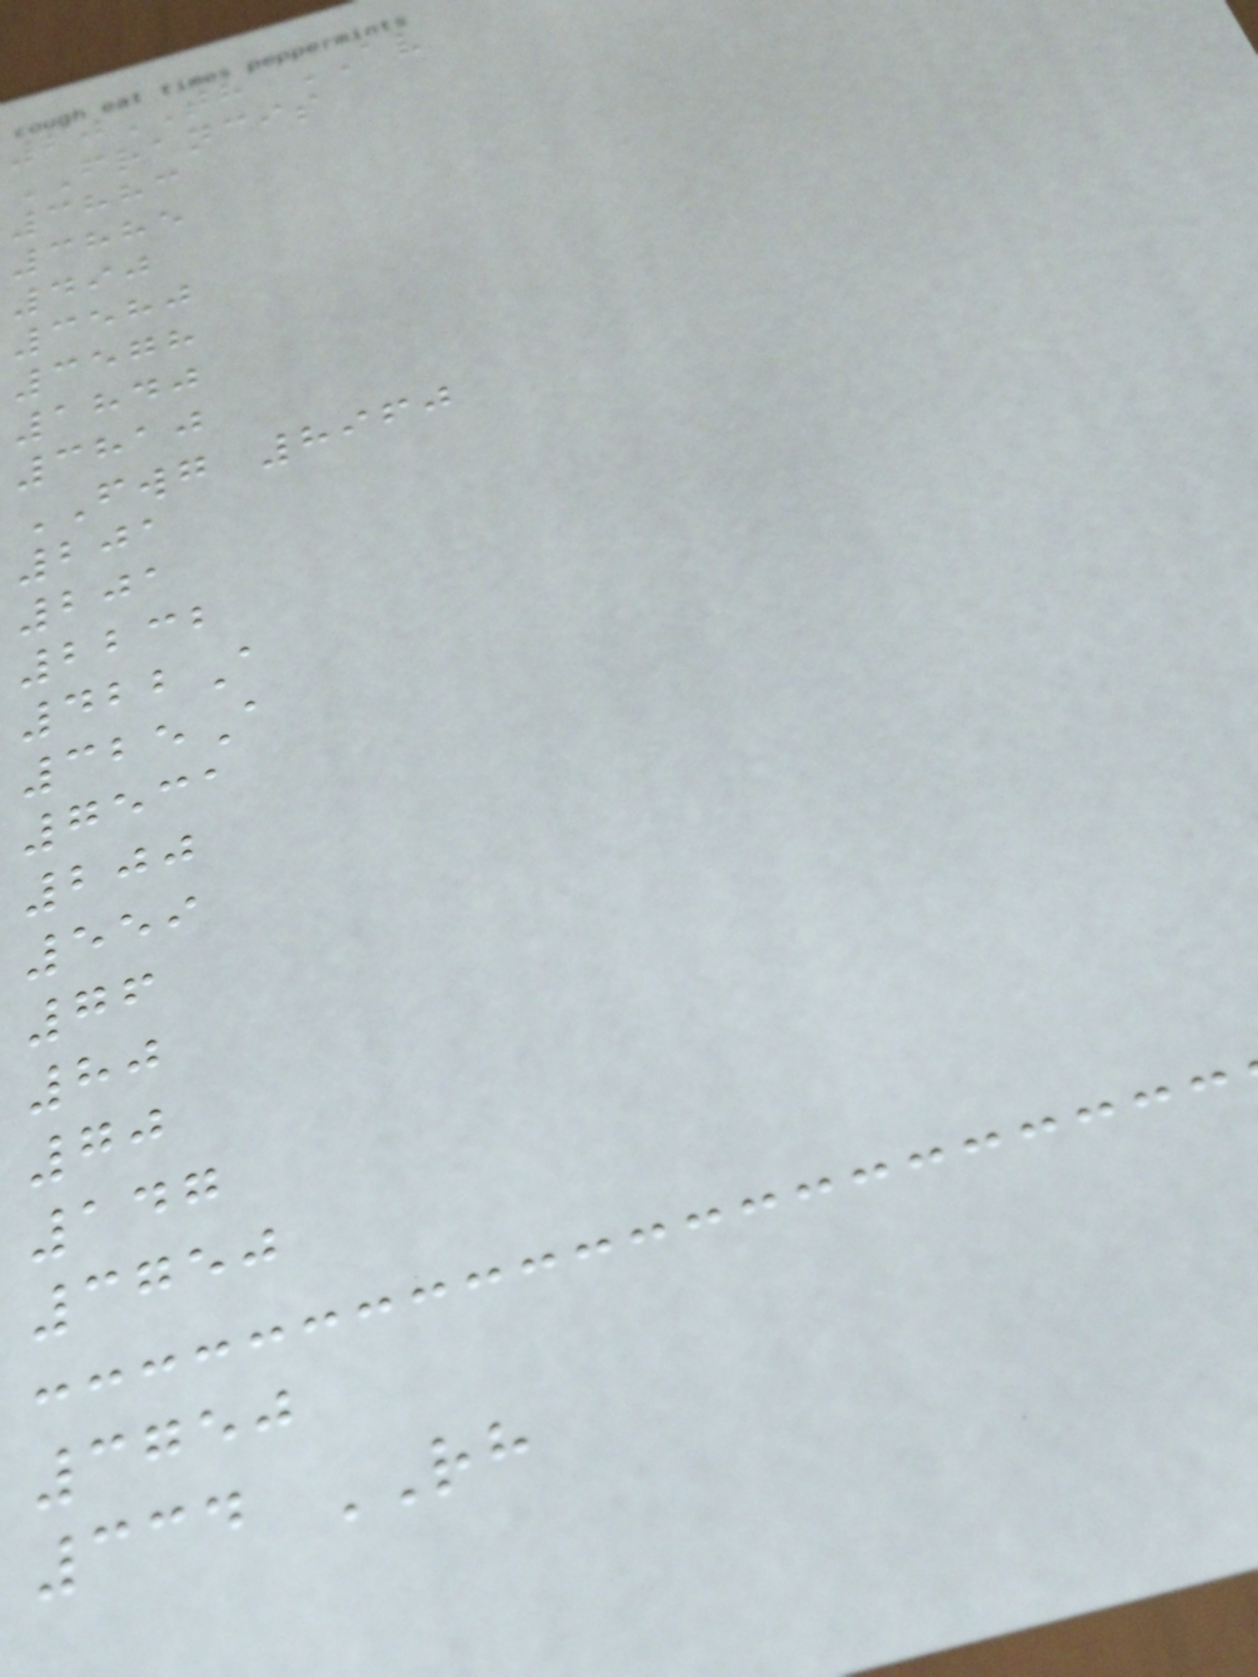20TH AV
FRANCIS
3883
3885
490
3580
3578
1840
3810
FWG 8960
201
201
2232
422A
325A
7531
200
559
76
80
70
147
3750
3750
334 RH
